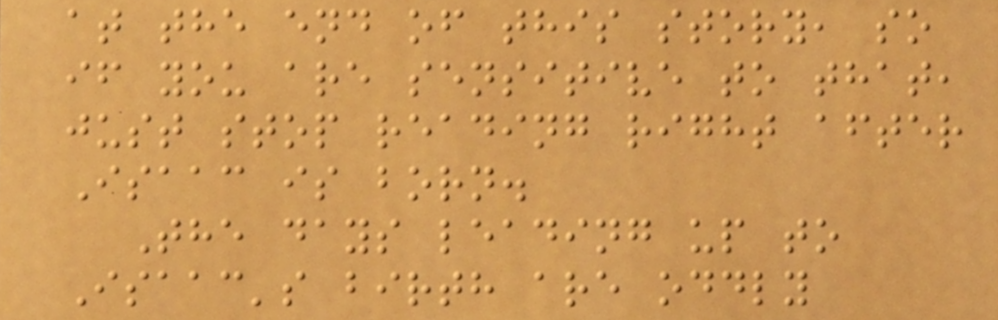at the end of this story, so
if you are sensitive to that,
just stop reading right after
Isaac is born.
The days leading up to
Isaac's birth are oddly
